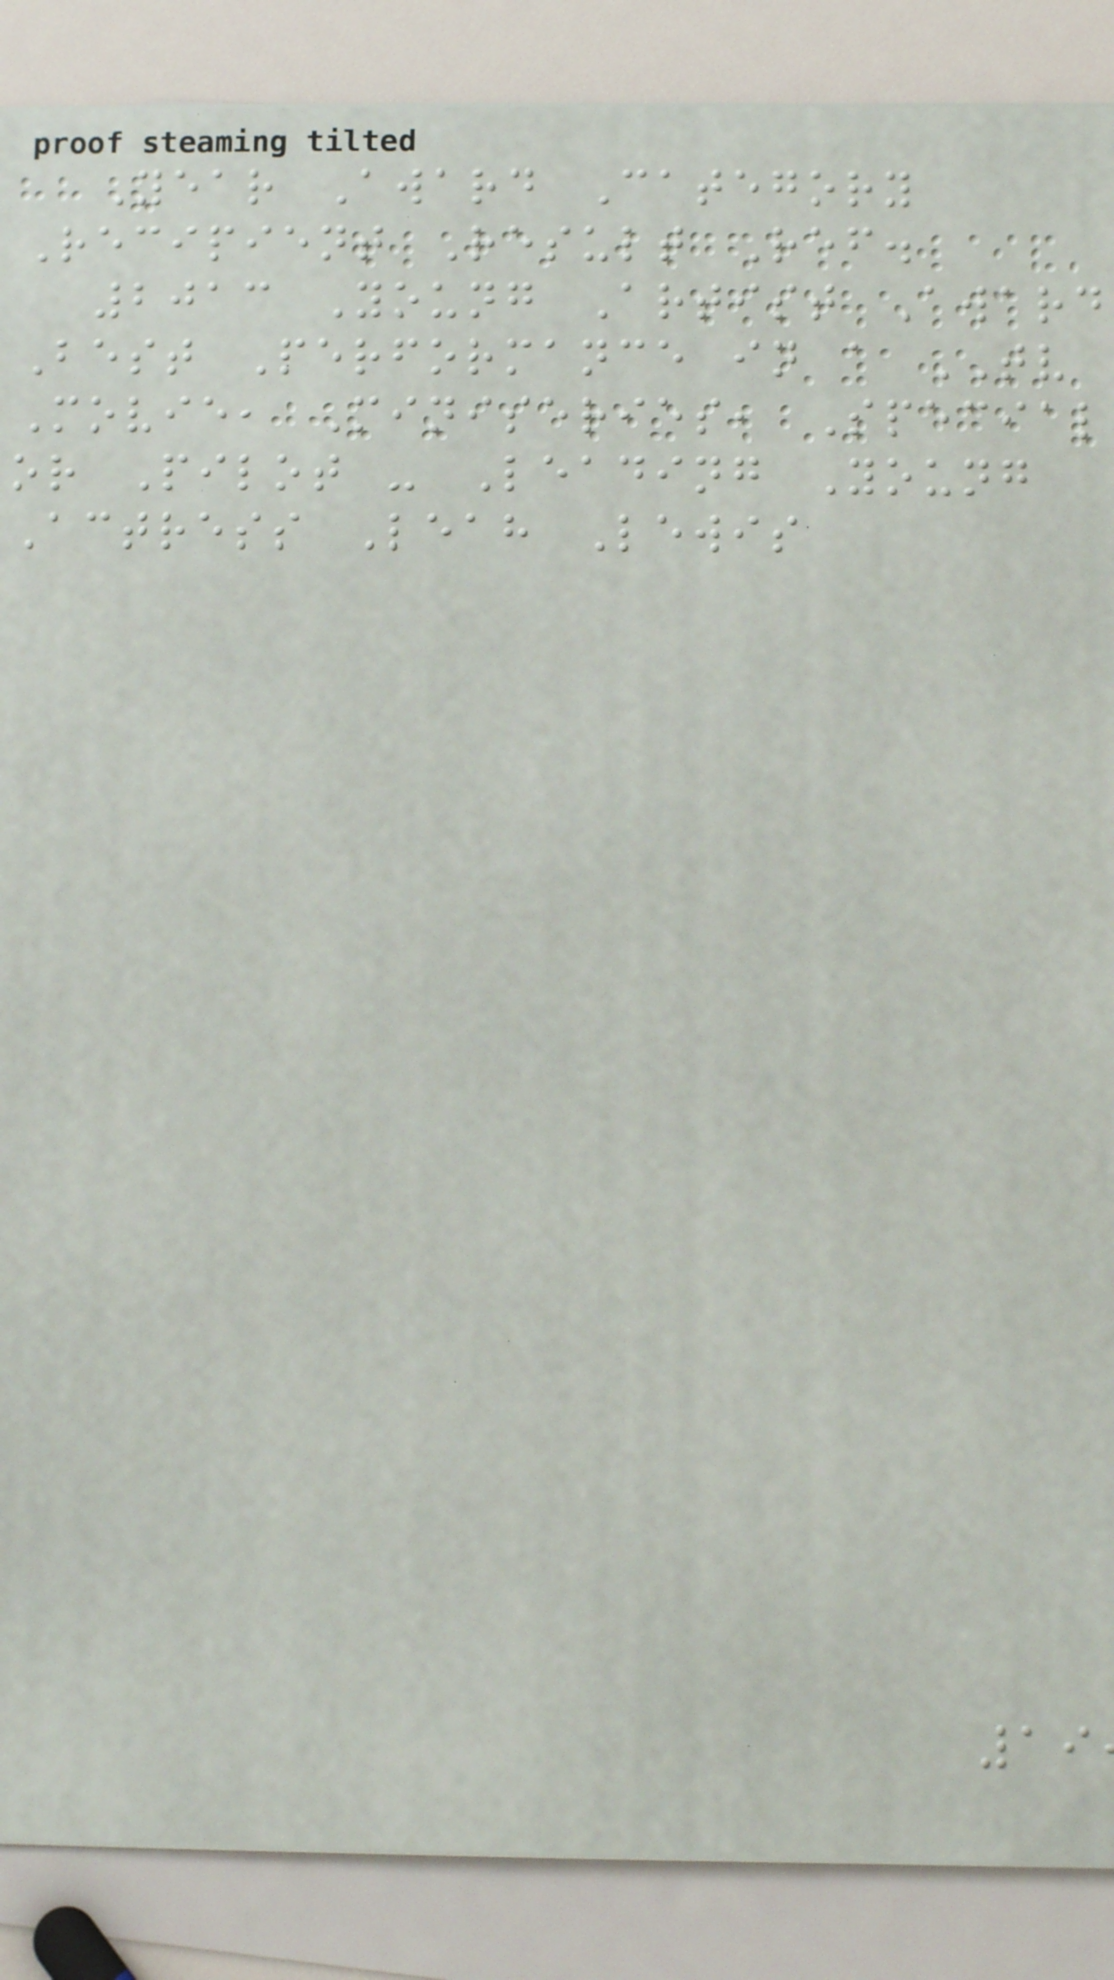Year Award Category
Recipient Result Ref.
2013 Young Artist Award
Best Performance in a TV
Movie, Miniseries, Special
or Pilot - Leading Young
Actress Leah Lewis
